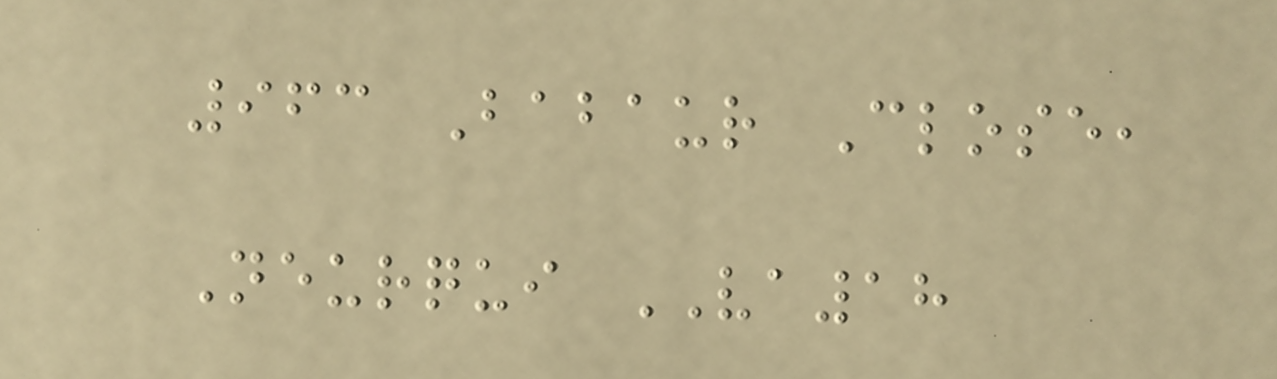963 Babaur Close,
Neurqui VA18
